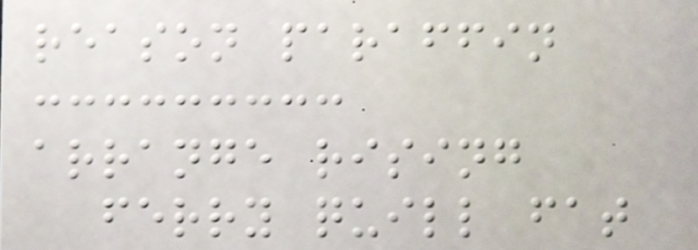reason paraffin
arrange rising
ferry quill fat
